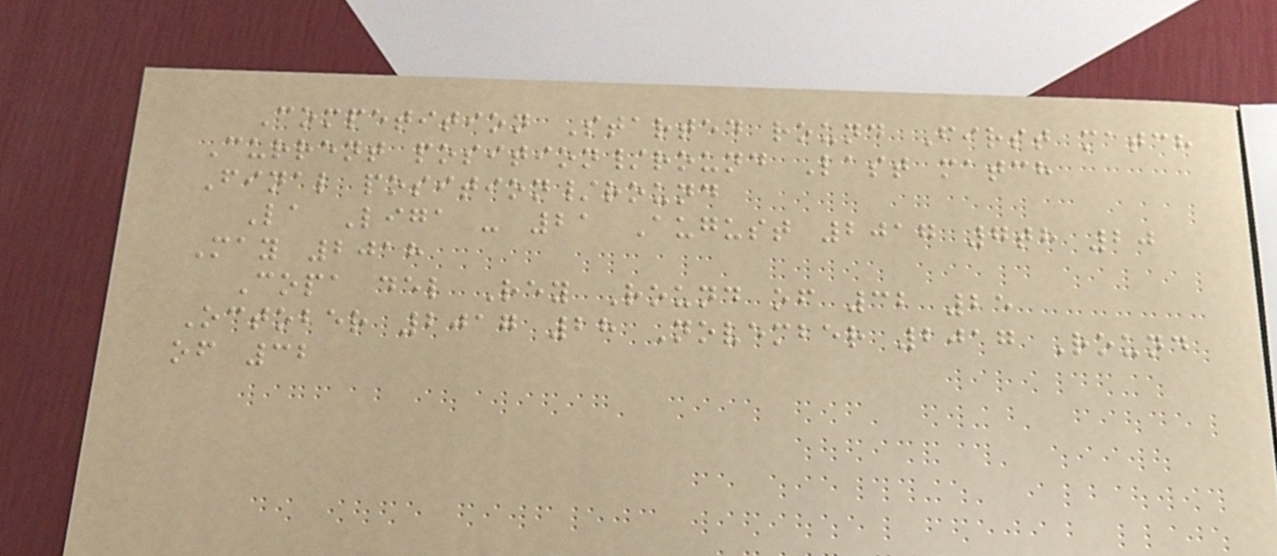Competition Started round First match
Current position/round Last match
Final position/round
La Liga - 21 August 2017 7th 20
May 2018
Copa del Rey Round of 32 25
October 2017 28 November 2017 Round
of 32
